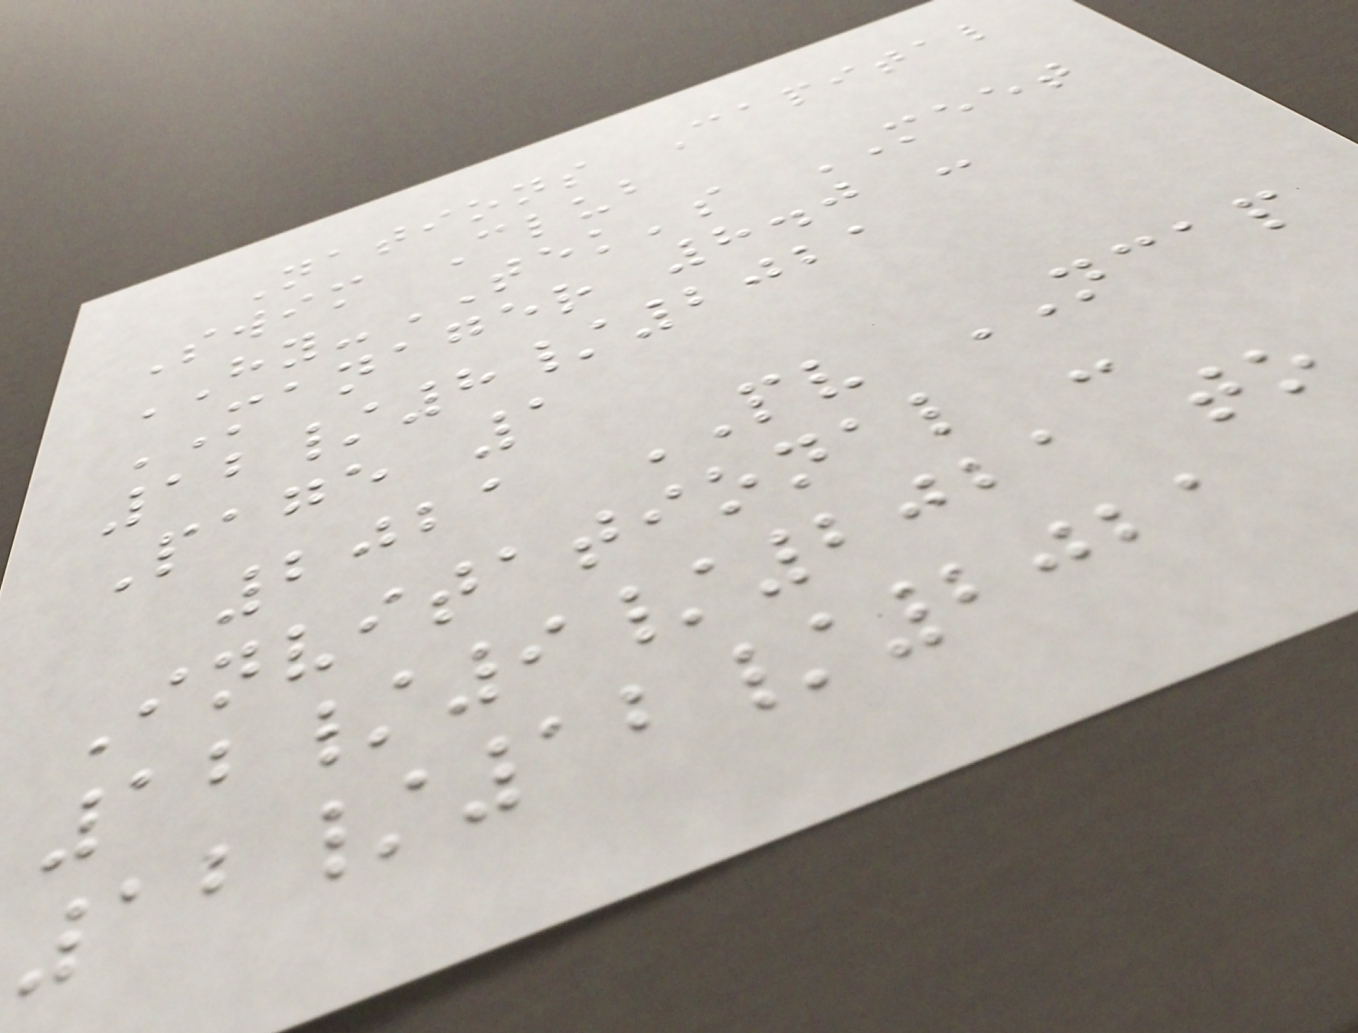Nations Capital
Swim Club
HY-TEK's MEET
MANAGER 8.0 -
12/8/2021
Page 1
2021 PV NCAP
Invitational -
12/9/2021 to
12/12/2021
